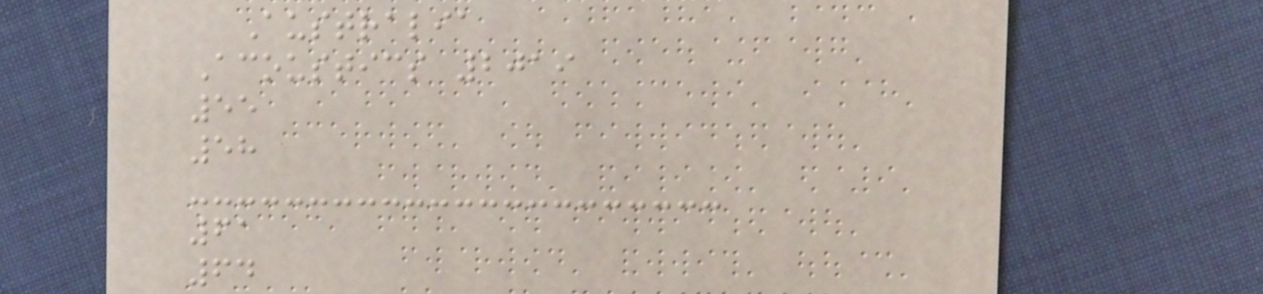Australia
Acoustics 2019
55
58
61
64
